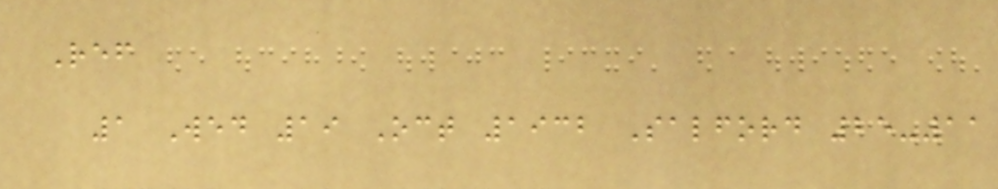Ref
1 Wed 19 Oct 1932 Salford 25-11
